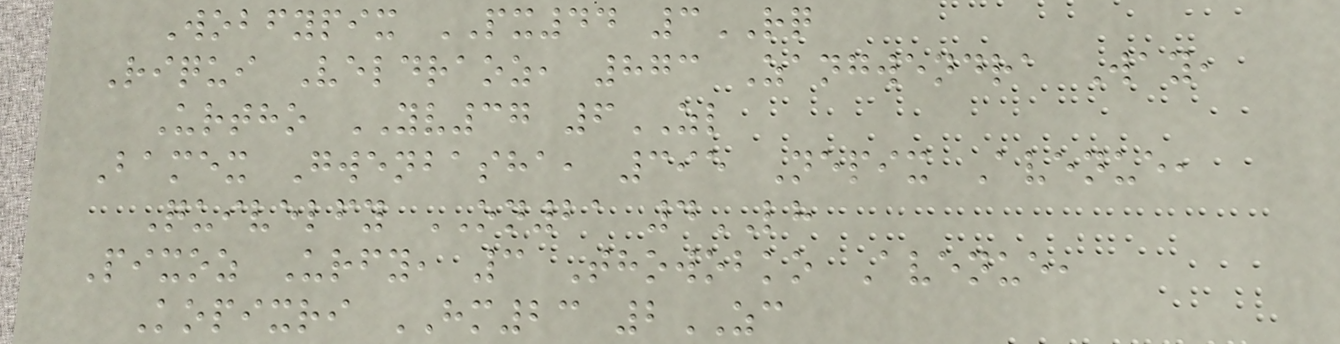Wobfypix PX44 3RQ
Riqui Veldraoz, 873 Zangwendra Way,
Urtho YV37 6ZL
Bamex Gwenbasha, 395 Nepix Avenue,
Quivelfy ON21 4LH
Pixoz Urfy, 3 Thowobko Avenue,
Kopixri HM23 2ZC
